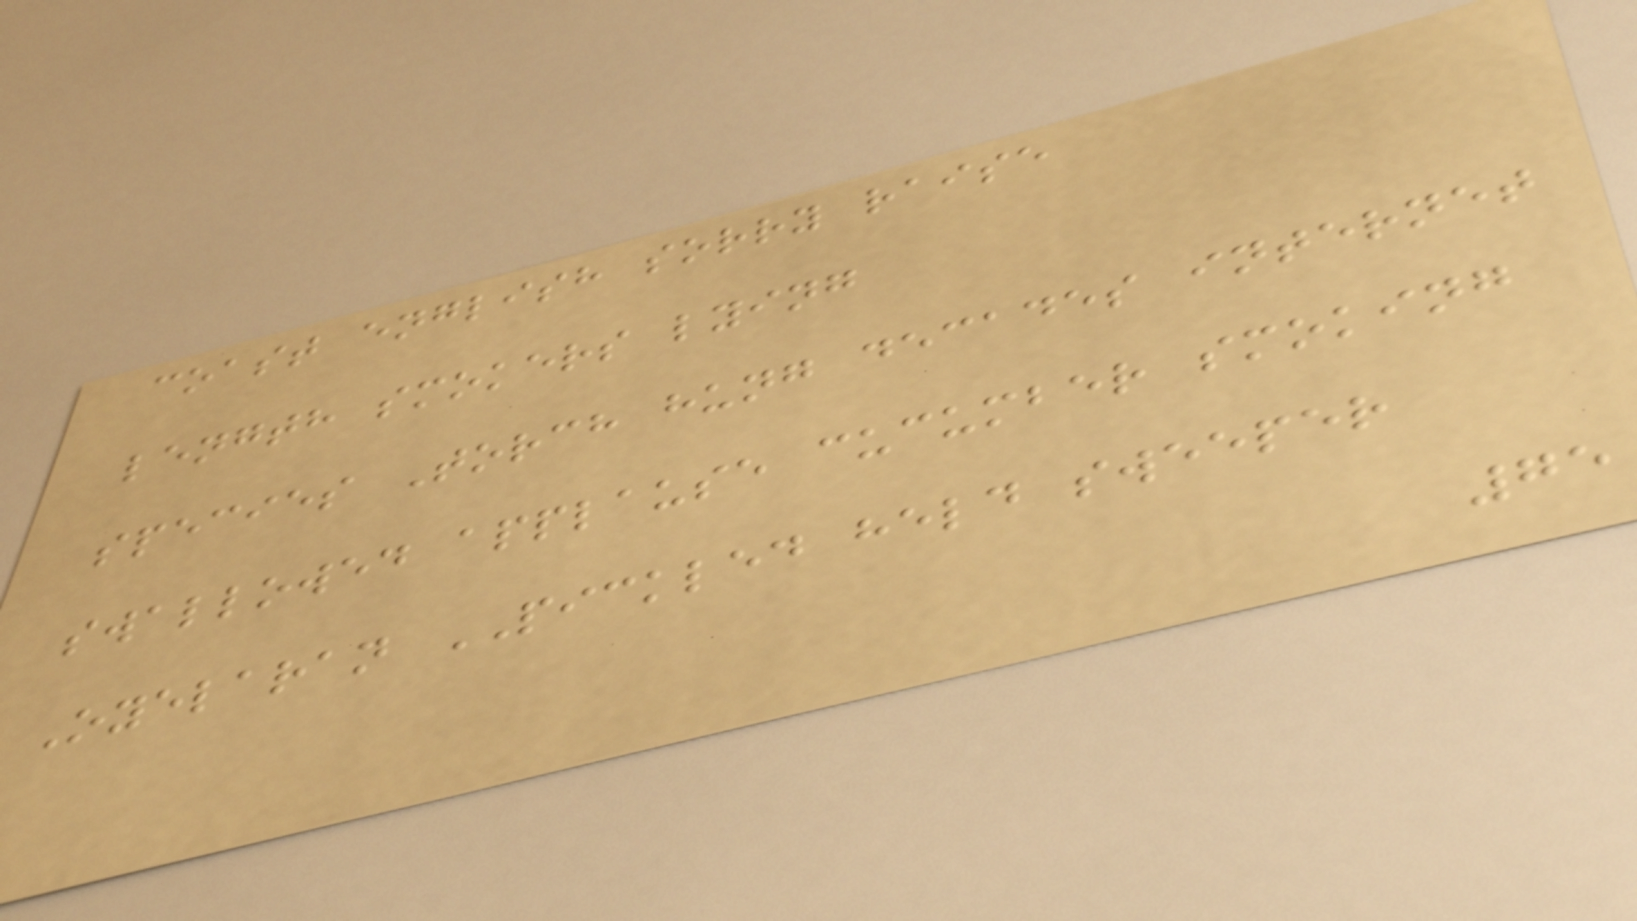coast english sorry raise
length smokers lying
species Torch hung decades internet
swallowed applause cucumber smoking
Oyelaran PICKLED held sweeper
75
